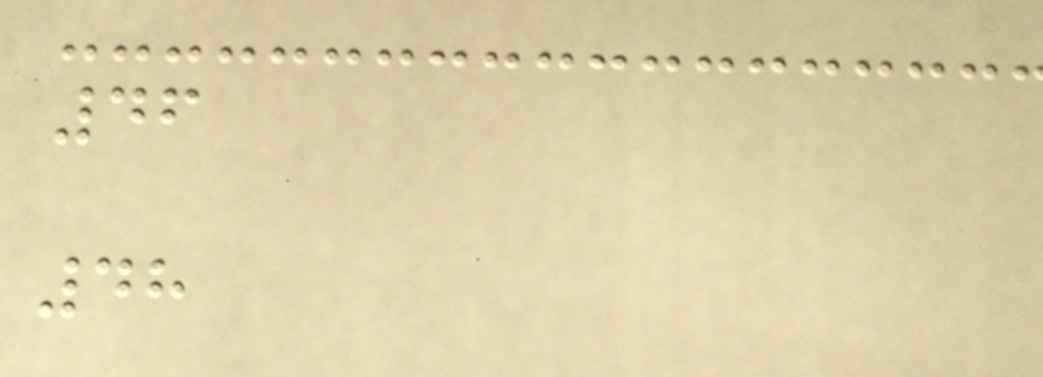46
48
